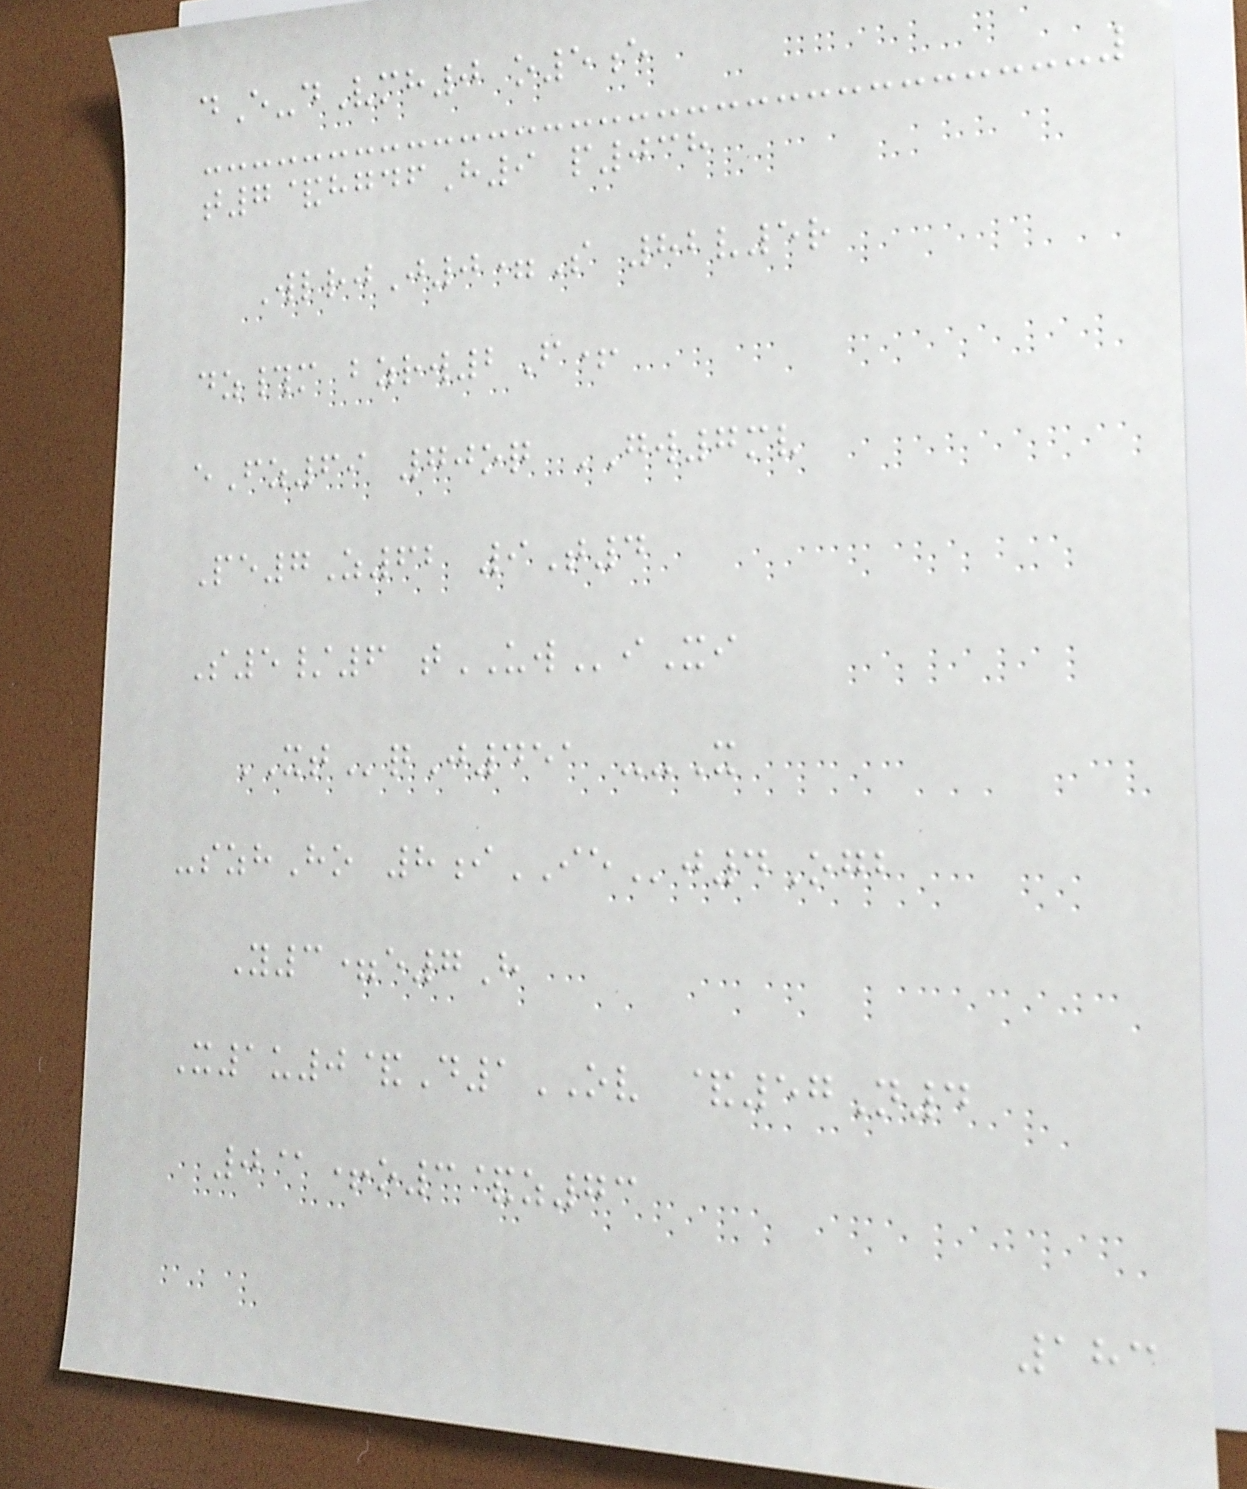dE-dVmh0 o5e
t7&hgdfH9 p038
WlrjJ0=S 82v5r
dz#m bzrw2F+
eFz69 70oq GW7mv
Pe7Z62 9T4
S5/6 tUWiXi
XTqJ451 --X
-szhHo 8iIEj4Ogb
Y3=e7H
X1u0&D1OV &57N4
0@+o3&z73
183
